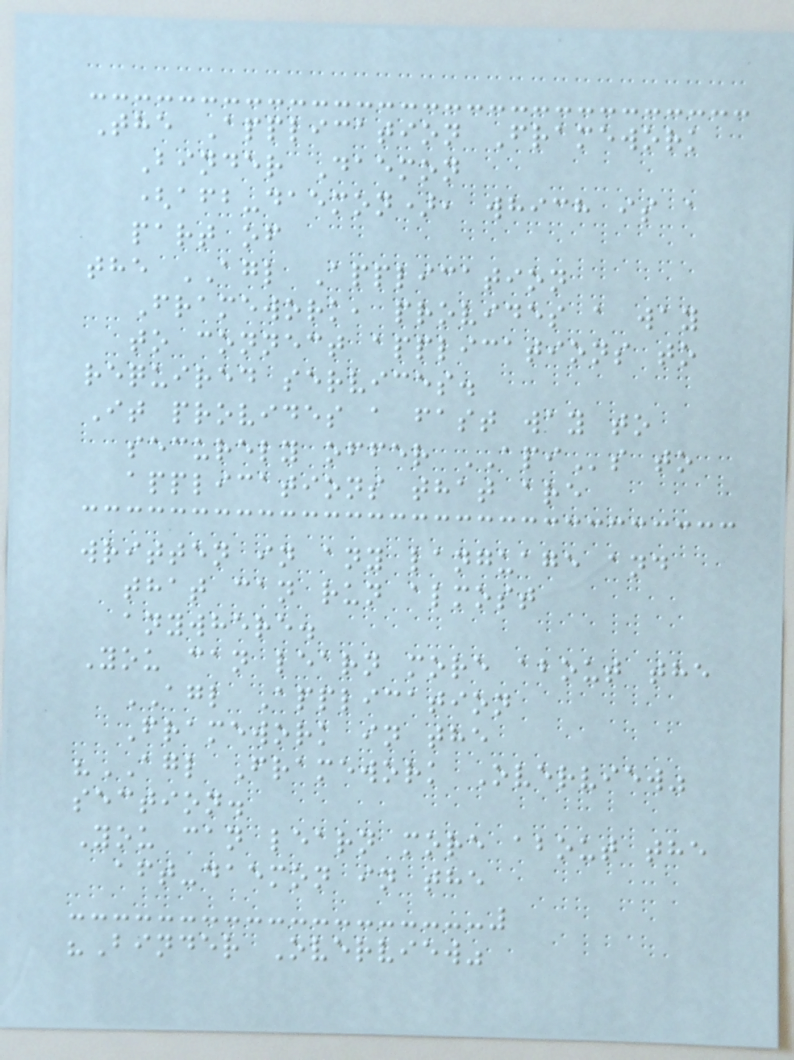The Application Framework
Binder Daemon
(afb-daemon), which is a
part of
the AGL Application
Framework, provides a way
to connect applications to
required services.
It provides a fast way to
securely offer APIs to
applications that are
written in any language and
that can run almost
anywhere.
You can learn more about the
AGL Application
Framework in the
"AGL Framework Overview"
section.
You can learn more about the
aft-daemon in the
"Binder Overview"
